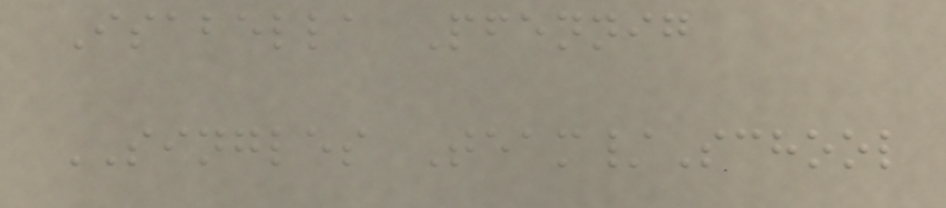Isabella Pfennig
SINGLES Team/School
